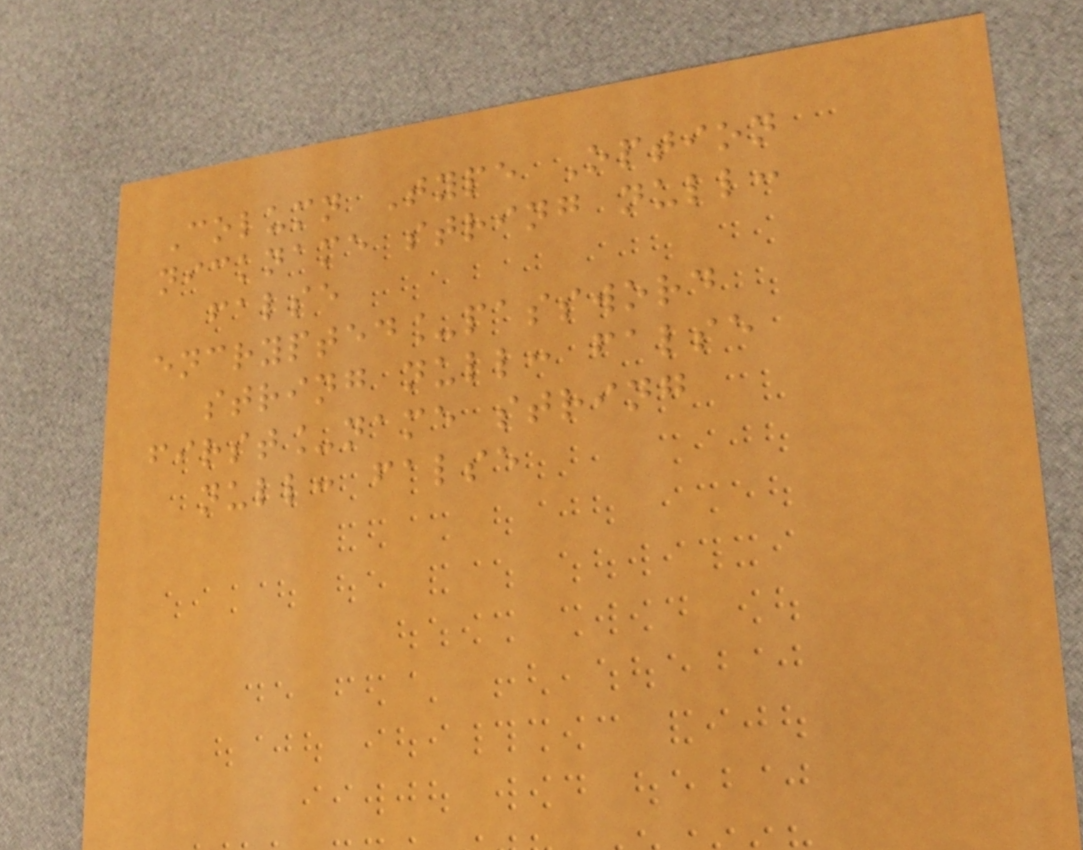Column Type Option
nickname string null:
false
encrypted_password
string null: false
first_name string
null: false
